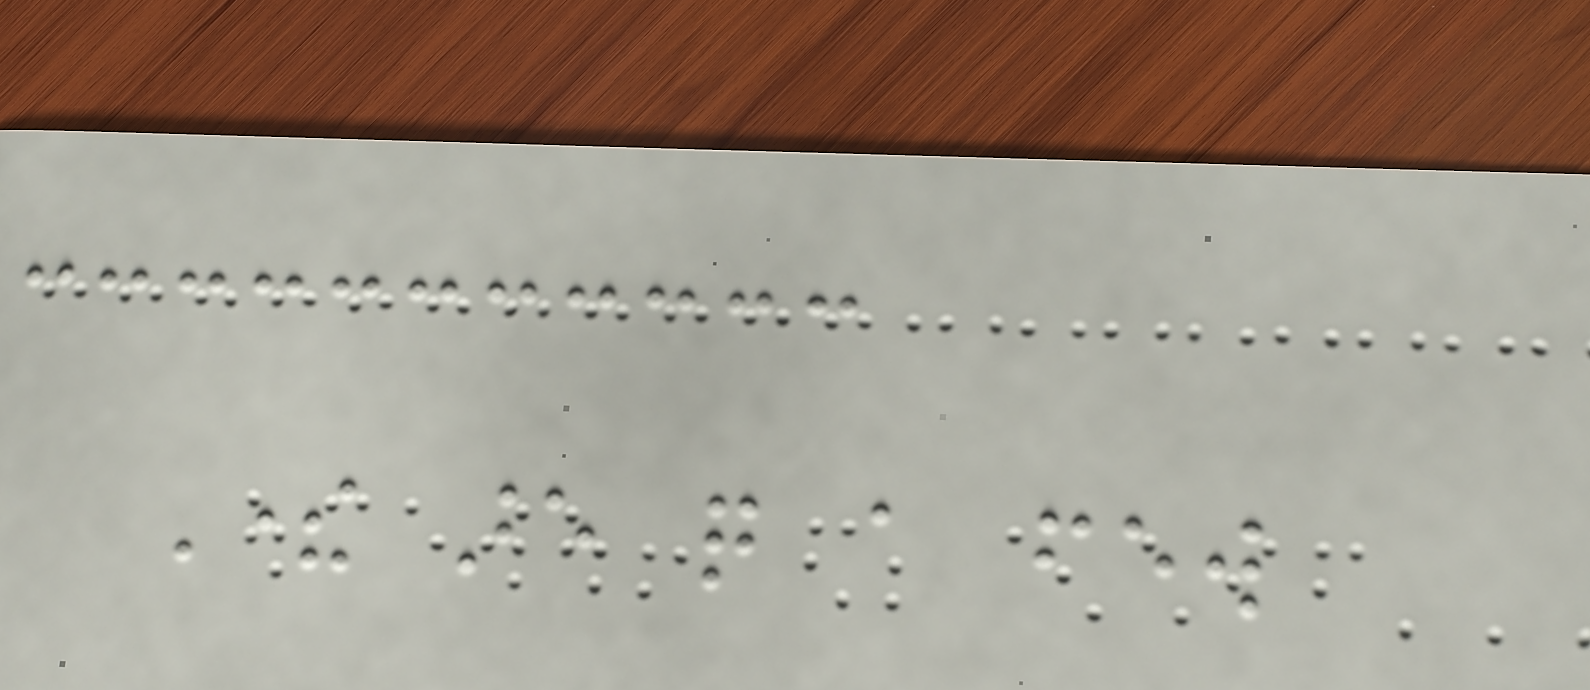There are quite a few
